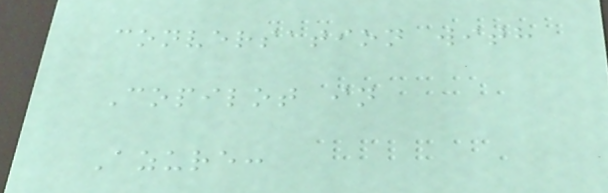conversation with
Copilot in
Azure:
